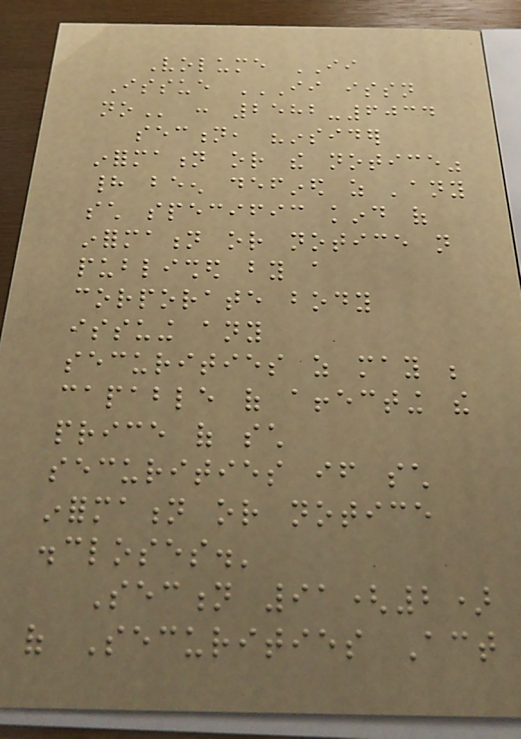Volume II
Issue II ISSN
NO : 2582-6034
section, "insider
information or the notice"
had been defined as 'any
such specific kind of
information or notice not
published by a
corporate body
issuing any
securities as may be
capable of affecting the
price of such
securities if such
information or notice
discloses.'
Section 91(2)
of Securities Act
